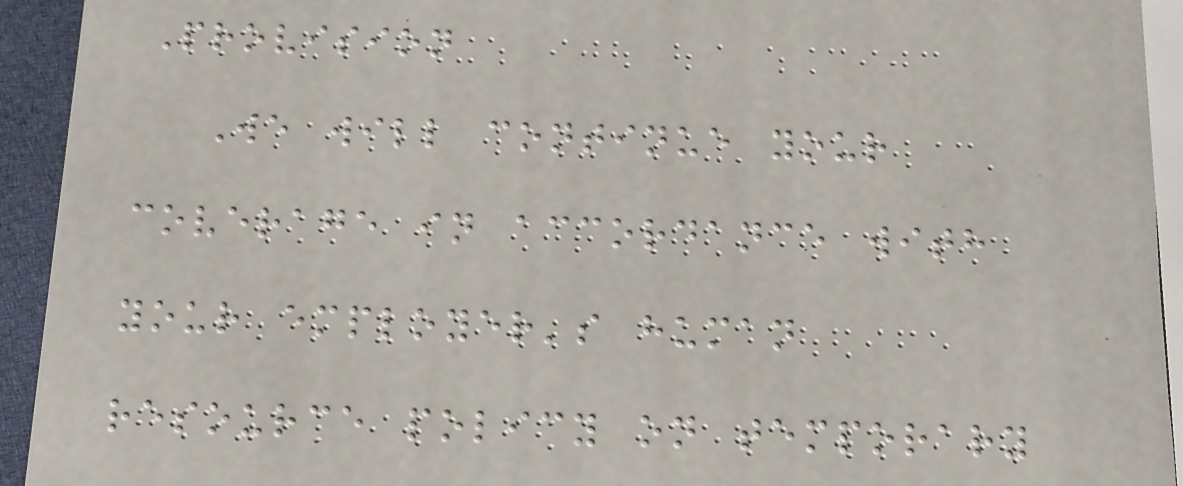Provision
We will continue your
coverage in accordance with
your employer's human
resource policy on temporary
